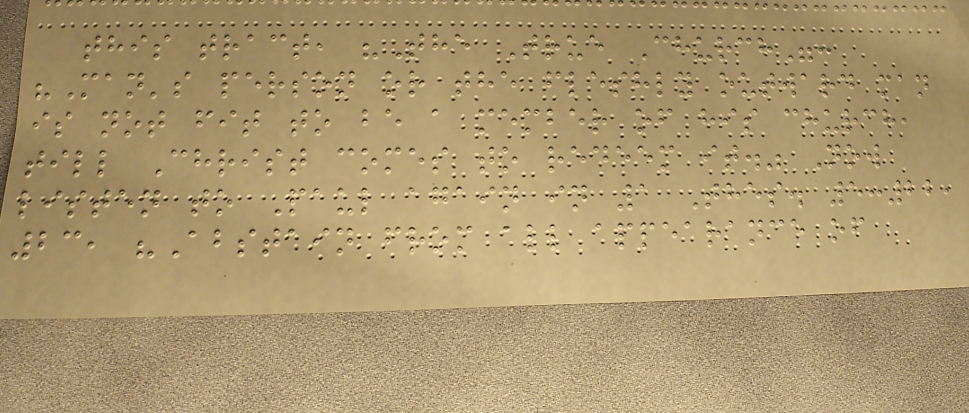this tract, "The True Church":
"Man's person or the fleshly outward man
is not fit to be a member of his church,
till Christ comes to redeem it." Now
listen to Paul again in 1 Thes. 5:22,
23, "Abstain from all appearance of
